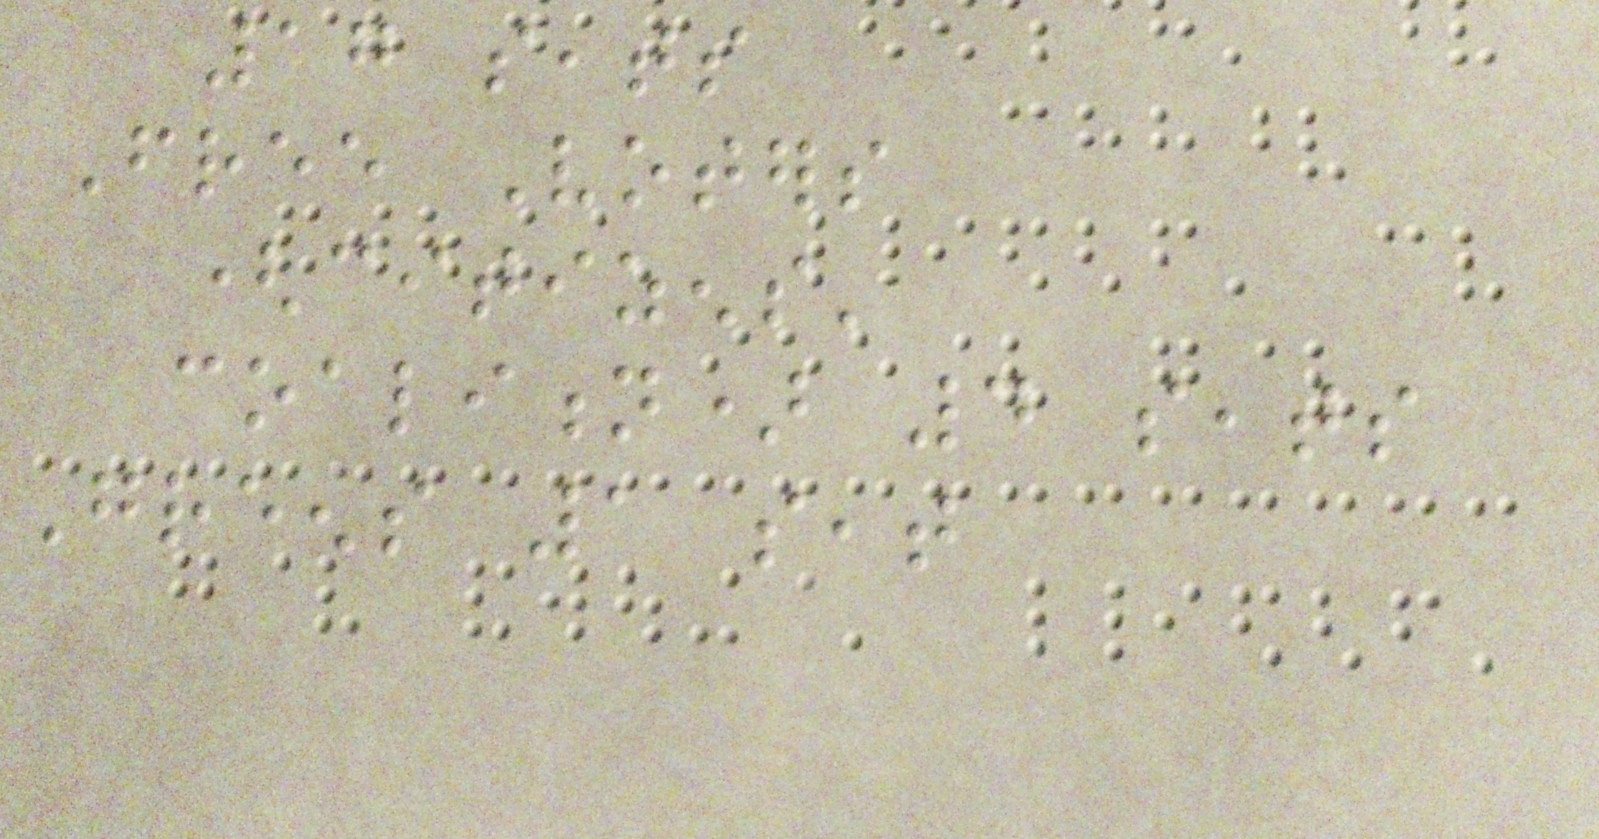17 seats
Free Voters
(citizens'
coalition) 4 seats
Greens 1 seat
